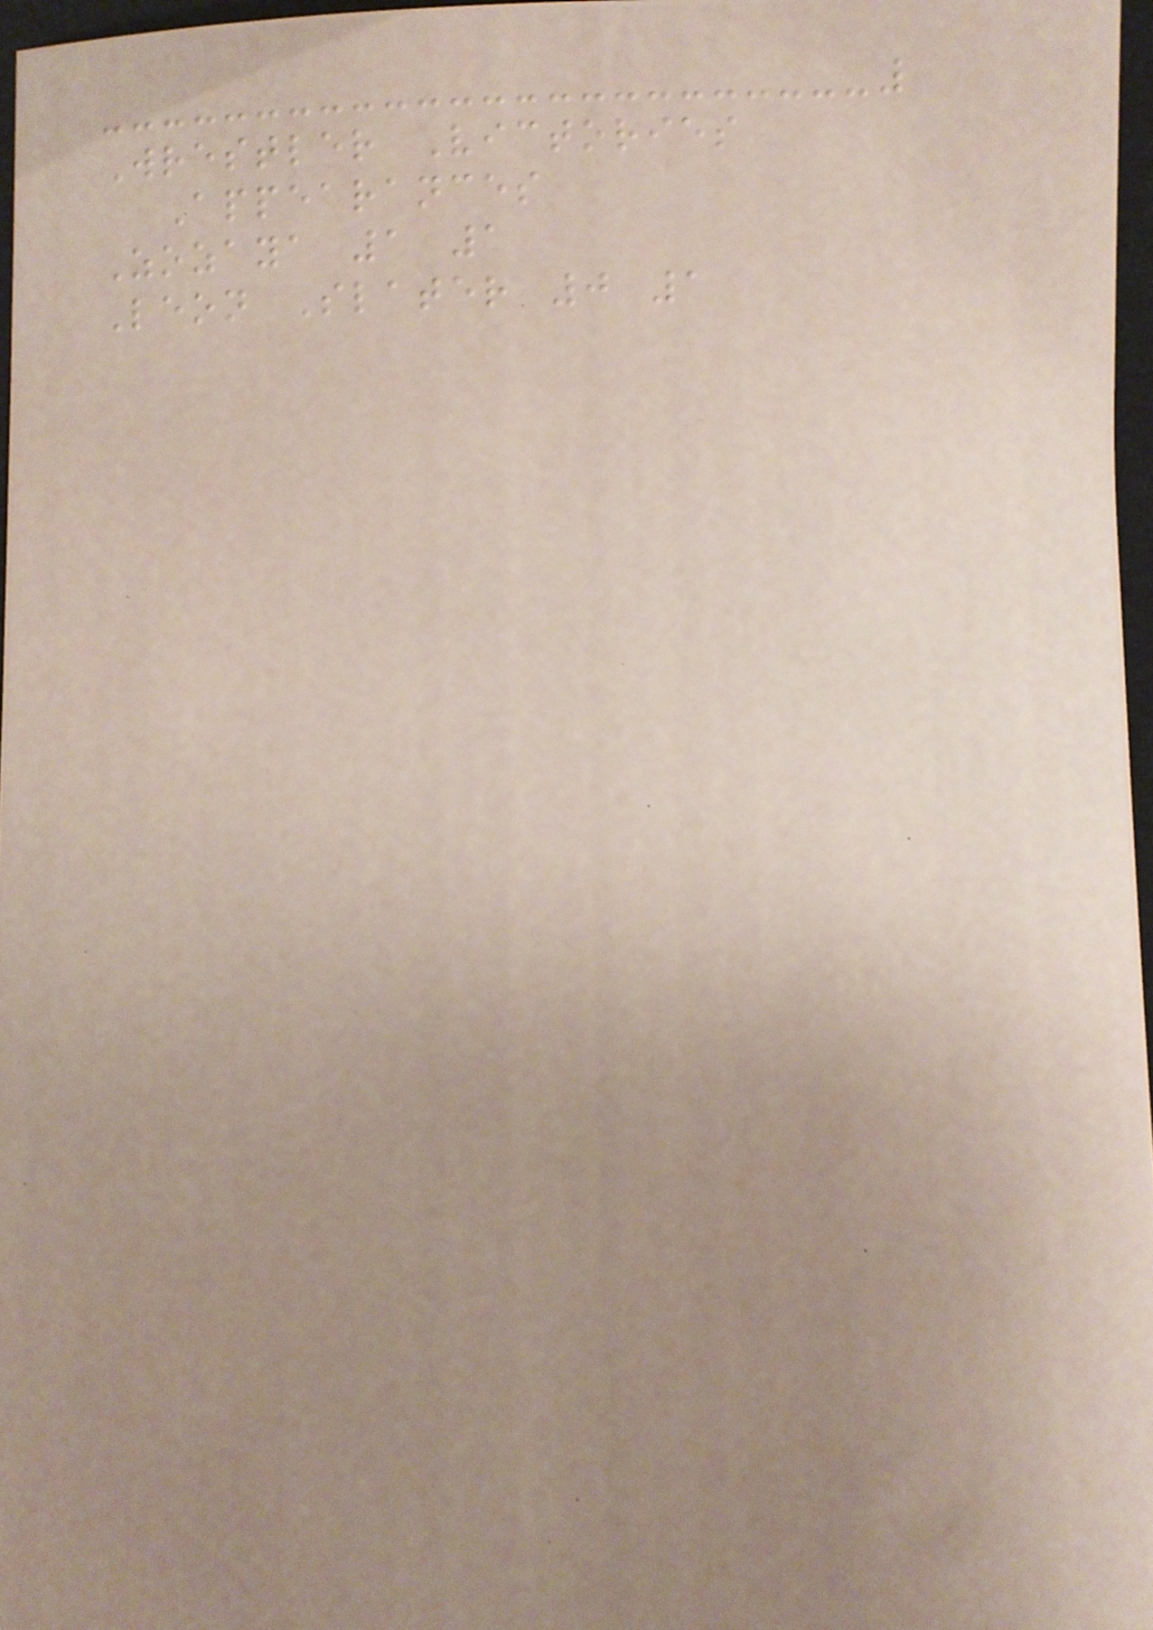Wrestler Victories
Appearances
Zozaya 1 1
Leon Slater 0 1
